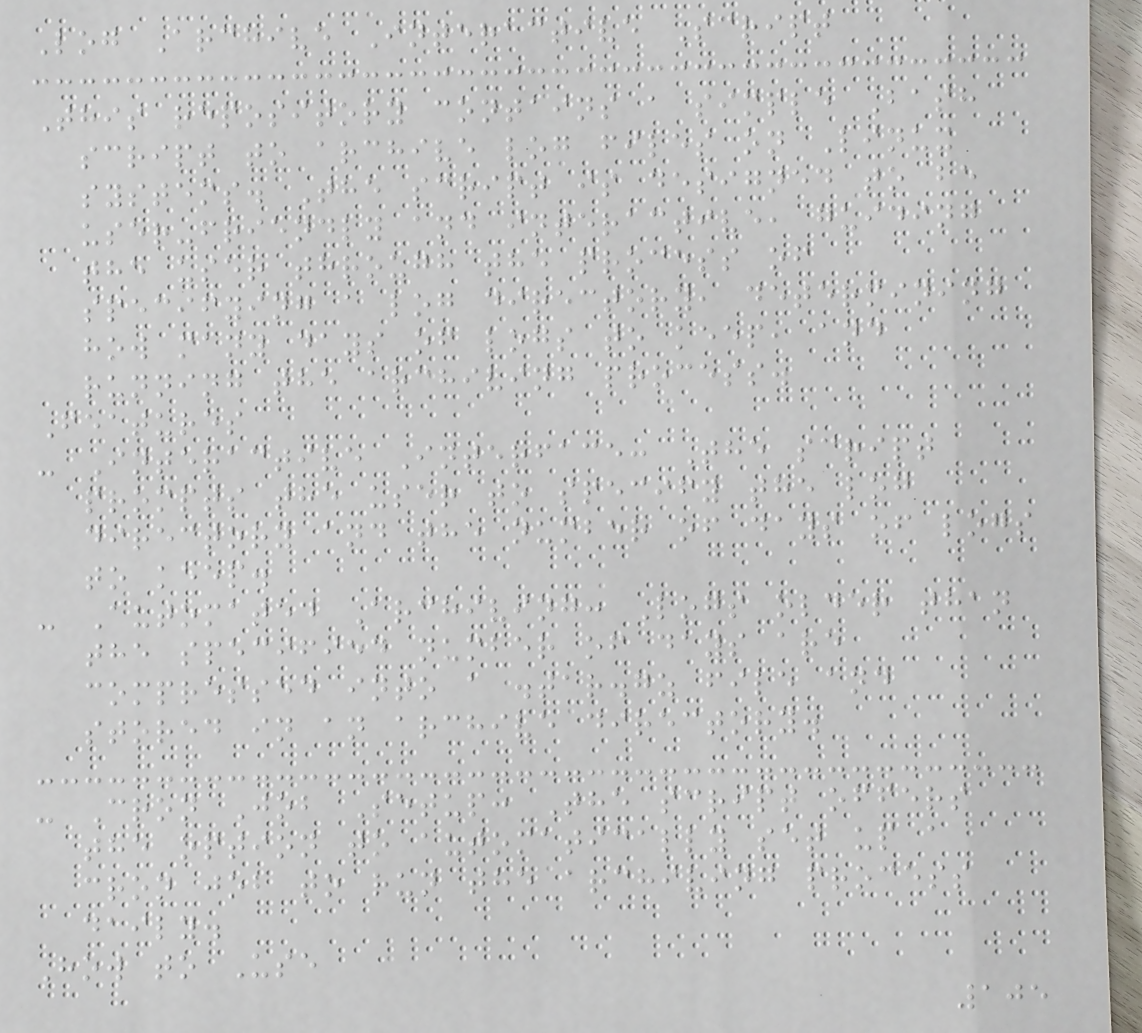Log Archive Interactive Script
This repository contains a simple Bash
script to archive log files on Linux
systems. The script is designed to be
user-friendly and interactive, guiding
the user through the process of
specifying a log directory, determining
how many days of logs to keep, and
running the archiving process.
Features
- Interactive Interface: The script
prompts the user to specify the log
directory and the number of days of logs
to keep.
- Automated Archiving: Logs older than
the specified number of days are
compressed into a .tar.gz file and
stored in an archive directory.
- Cron Job Setup: The script offers
the option to automatically set up a
cron job to run the archiving process
daily.
How to Use
105
